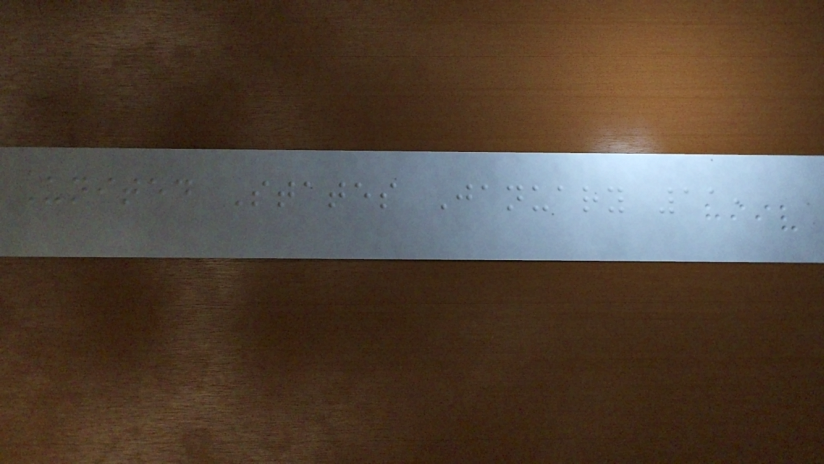United States January 11,
